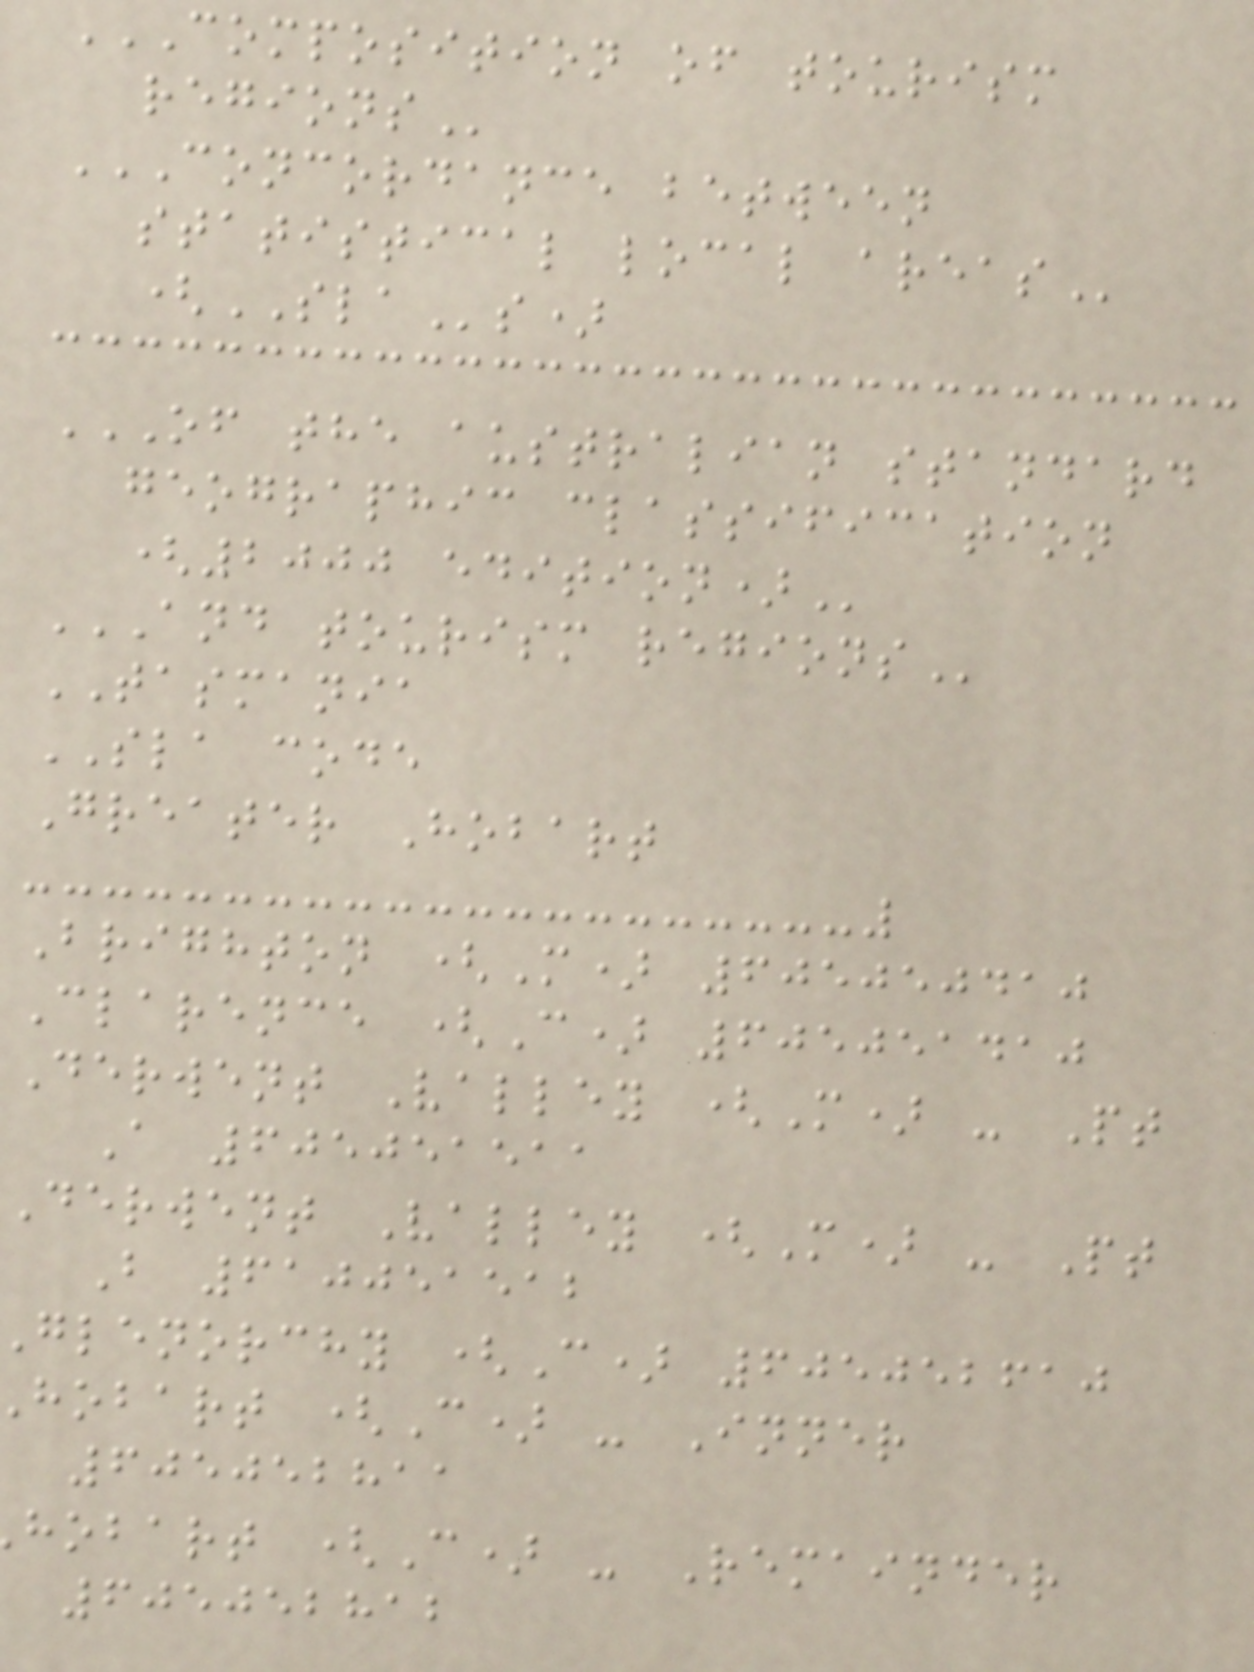COMPOSITION OF TOURISM
CONCORDANCE BETWEEN
statistical local
(SLAs)
OF THE AUSTRALIAN STANDARD
geographic classification
(2000
AND TOURISM REGIONS
TASMANIA
SLA code
Greater Hobart
Brighton (M) 605050410
Clarence (C) 605051410
Derwent Valley (M) - Pt
A 605051511
Derwent Valley (M) - Pt
B 610051512
glenorchy (C) 605052610
hobart (C) - Inner
605052811
hobart (C) - Remainder
605052812
